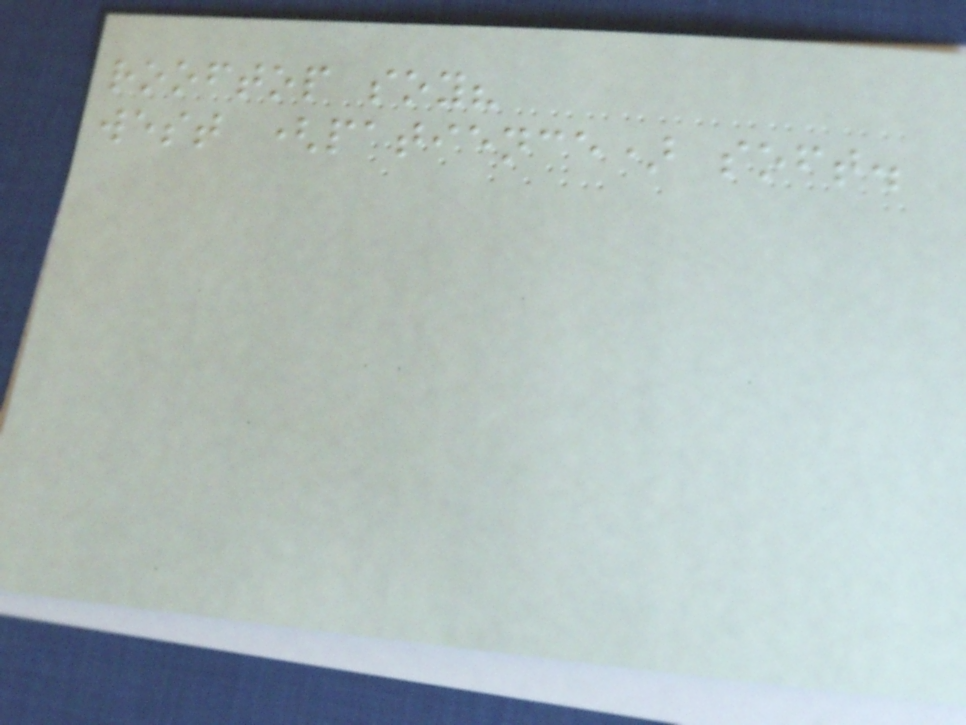rooftop soy?
west (patience) soft.
